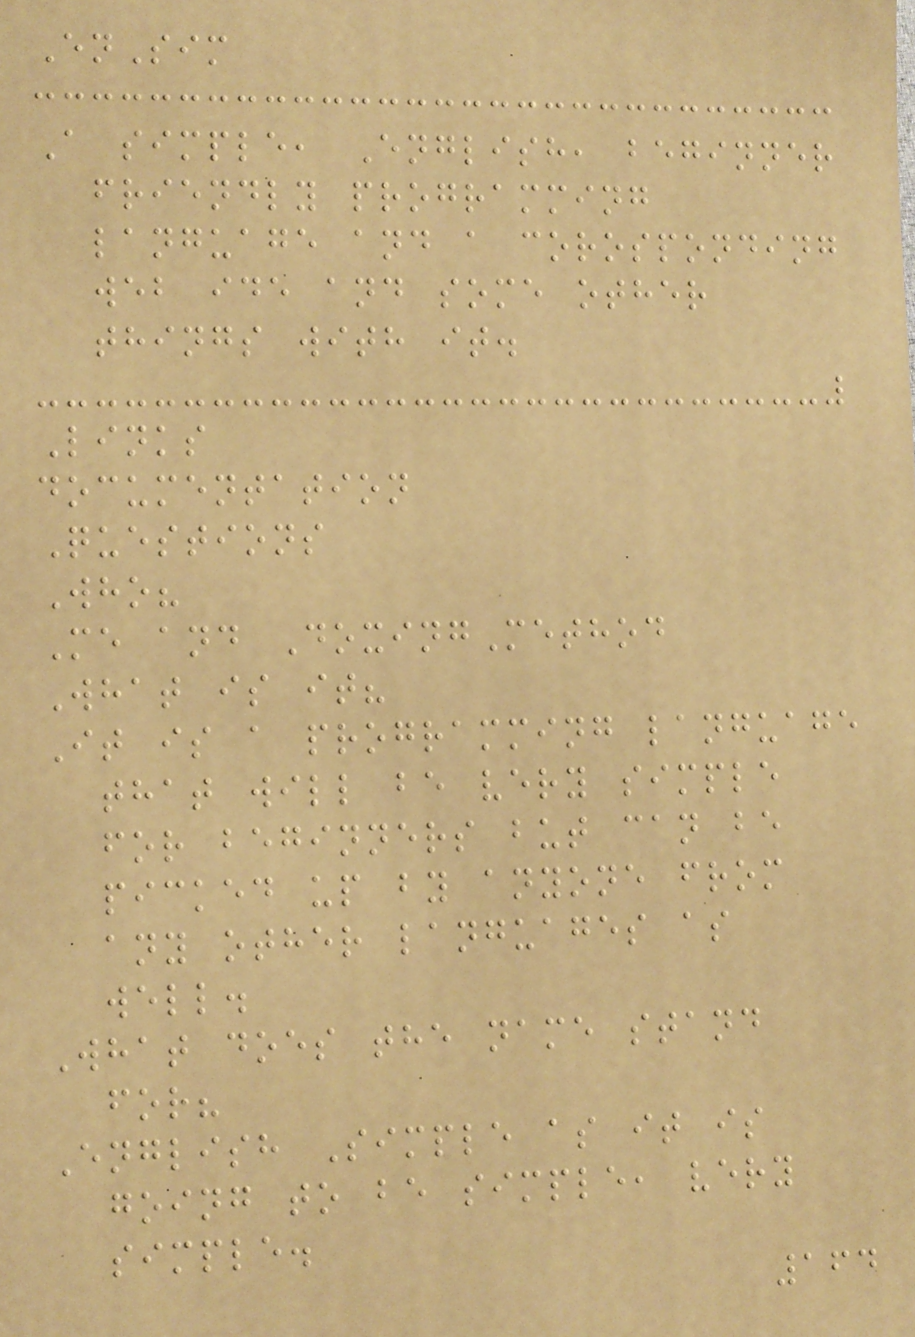EnSim
A simple, English, beginner
friendly programming
language and a corosponding
web ide and some other
things with it.
Links
documentation
Questions
Who?
Me and DoxingMethod
What is it?
It is a programming language
that will be very simple
for beginners but can be
picked up by anyone from
any other languages as
well.
What does the name stand
for?
English Simple as it is
going to be simple, very
simple.
164
